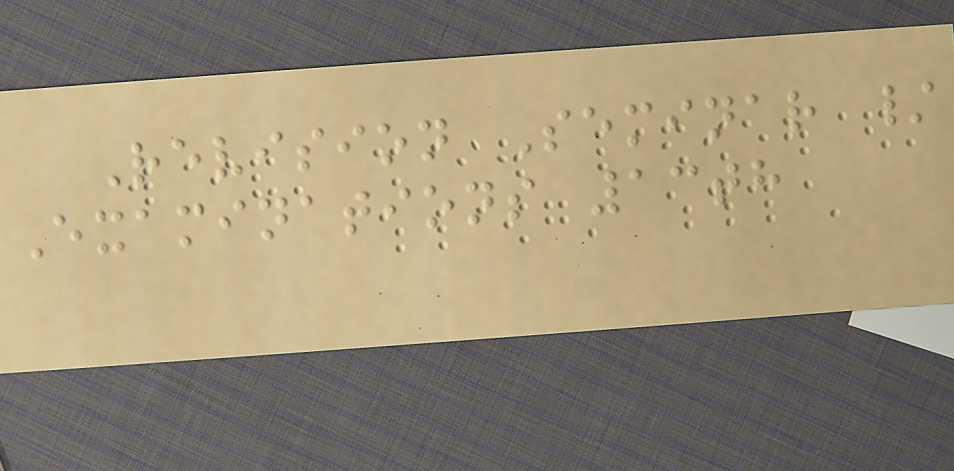Revision Seminar /
Examinations 13th
